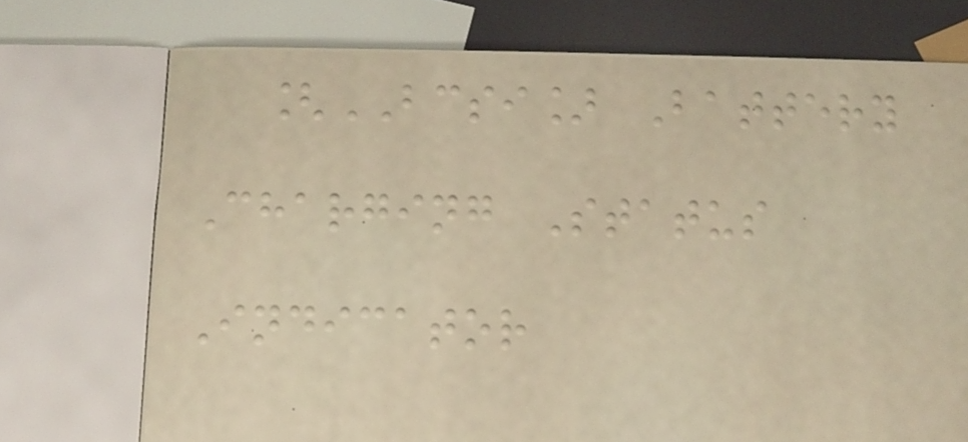[BCSI] Battery
Charging Status
Indicator
